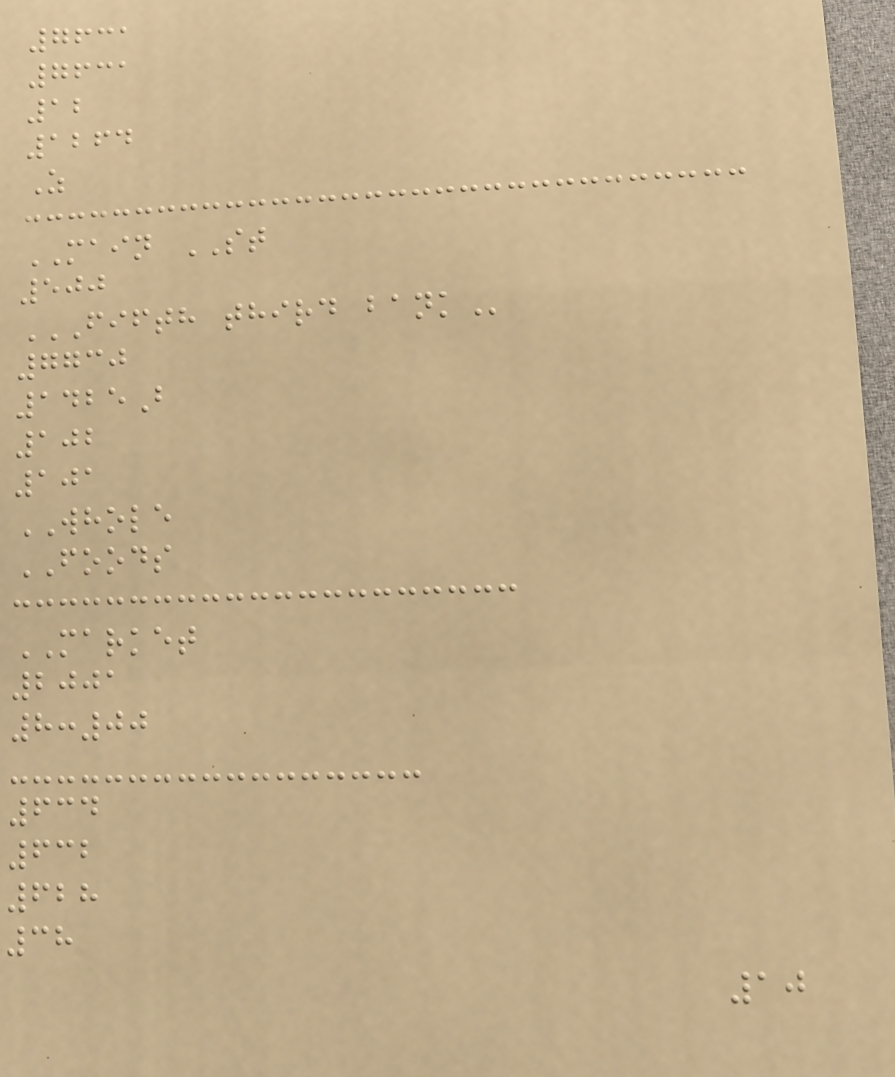7631
7631
12
1264
Z
MAIN ST
500
FIFTH THIRD BANK
7730
1425B
102
101
WHOLE
FOODS
MARKET
2001
8:00
634
632
628
38
10
